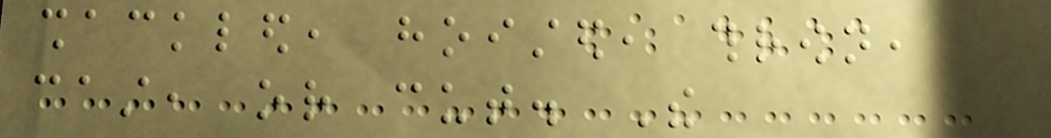shackled, hoisted, thrown,
cast, or cut. The
